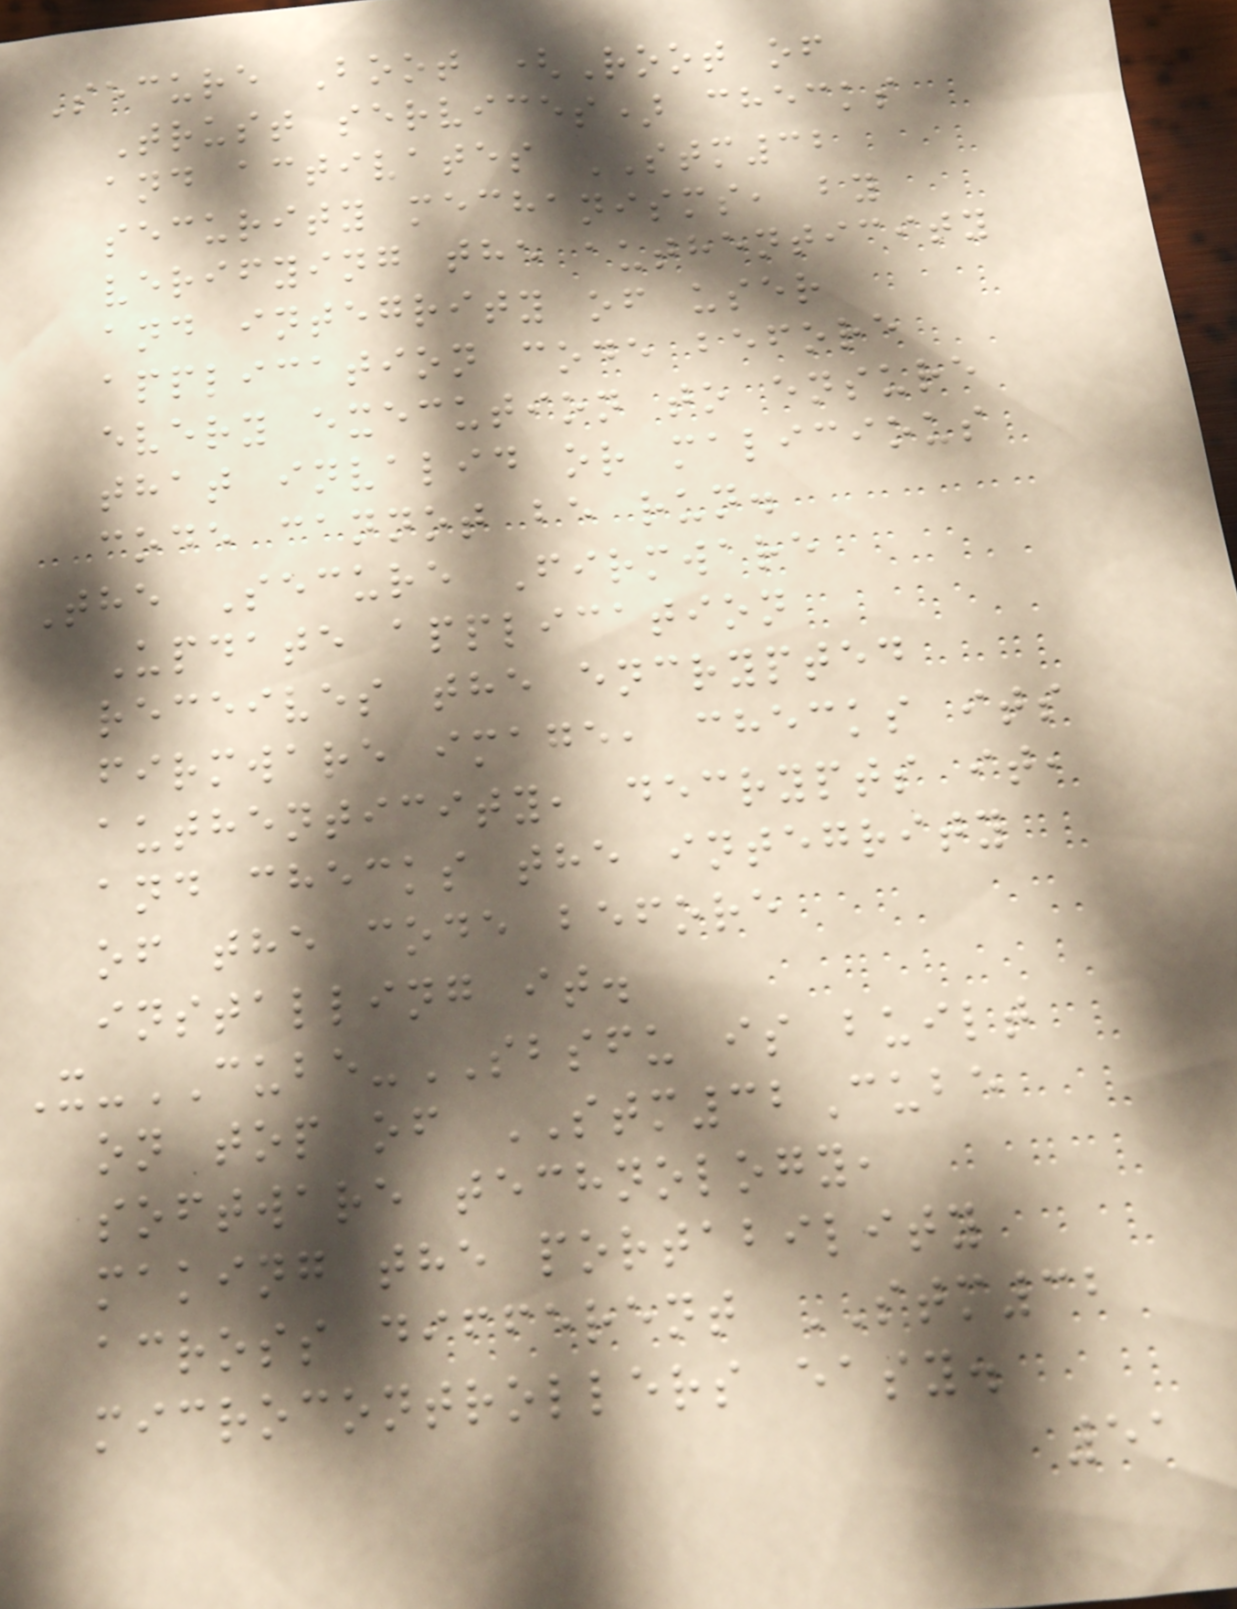Secure Boot (Root of
Trust services) checks
and activates STM32
security mechanisms, by
verifying the authenticity
and integrity of user
application code before
every execution to ensure
that invalid or malicious
code cannot be run.
The Secure Firmware
Update application
receives the encrypted
firmware image, checks its
authenticity, decrypts it,
and checks the integrity
of the code before
installing it.
X-CUBE-SBSFU is built
on top of STM32Cube
software technology,
making the portability
across different STM32
microcontrollers easy.
51
